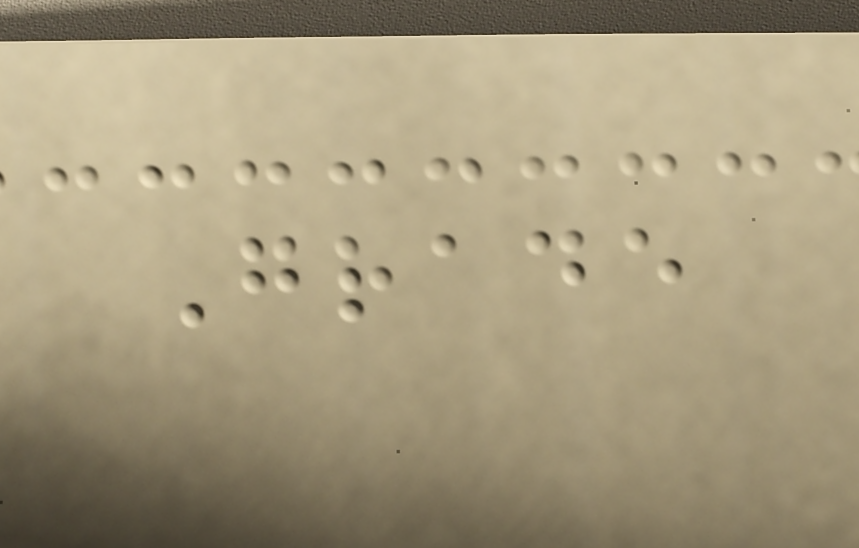Grade
